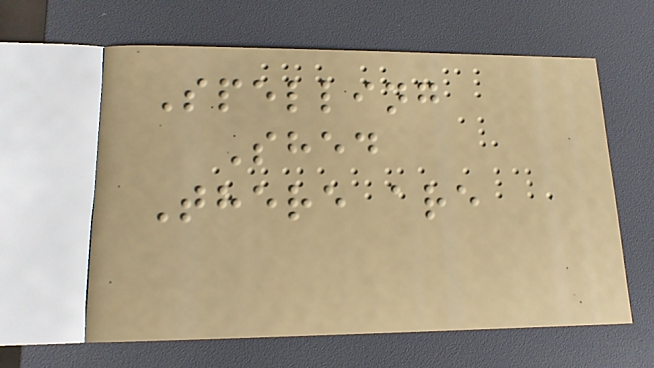Spelling
Shed
There are
